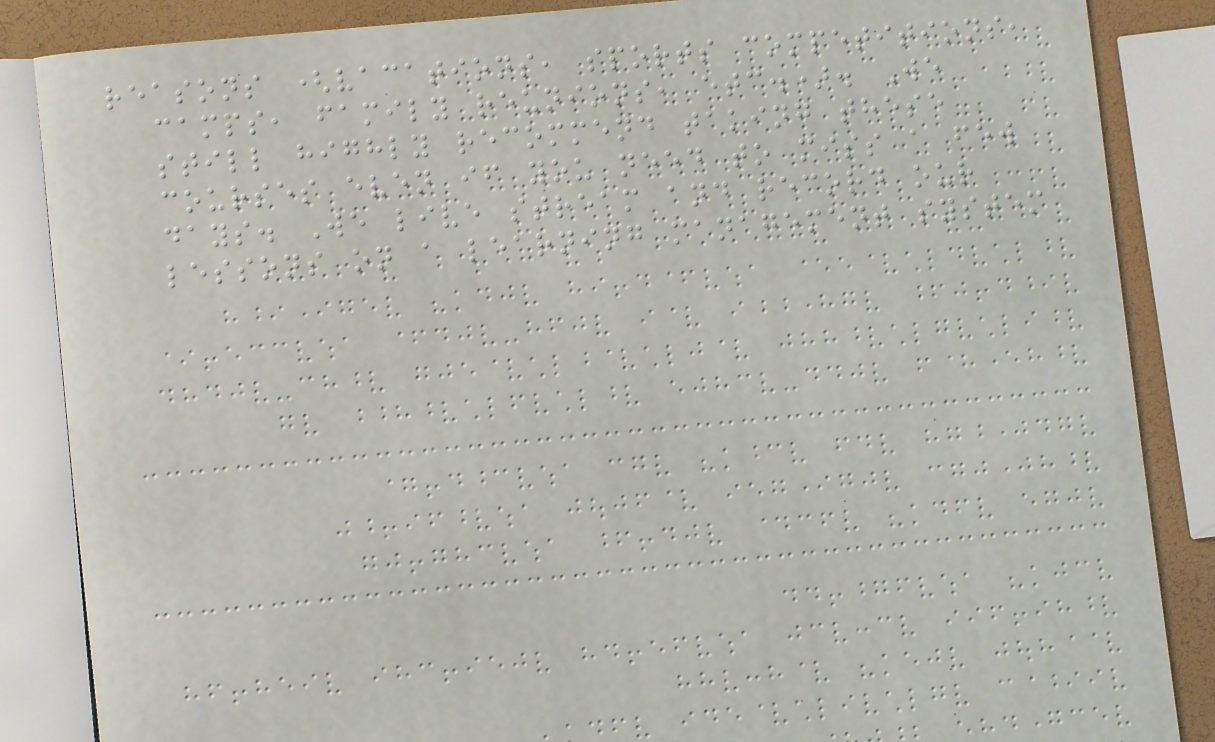reasons (vacations, sports competitions,
camps, family reunions, etc.). We
still highly recommend taking these
courses even if you need to miss a few
days. We live stream and record our
lessons on a learning management system
